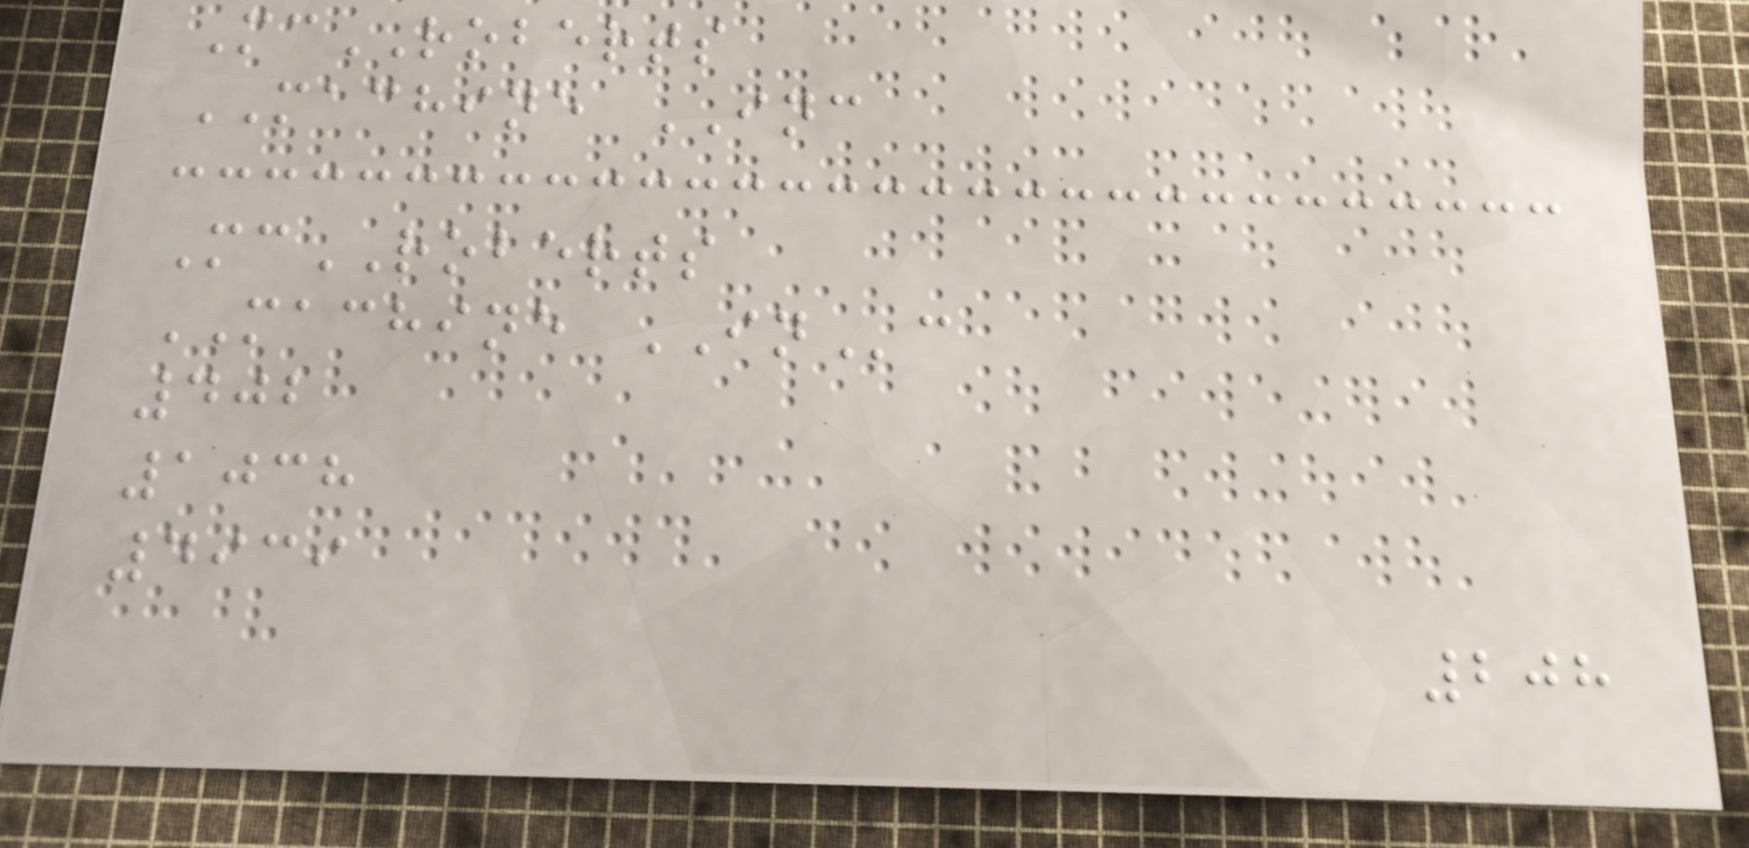McROBERTS
MACHINE INC
McROBERTS
MACHINE INc
402
1038
4939
208
